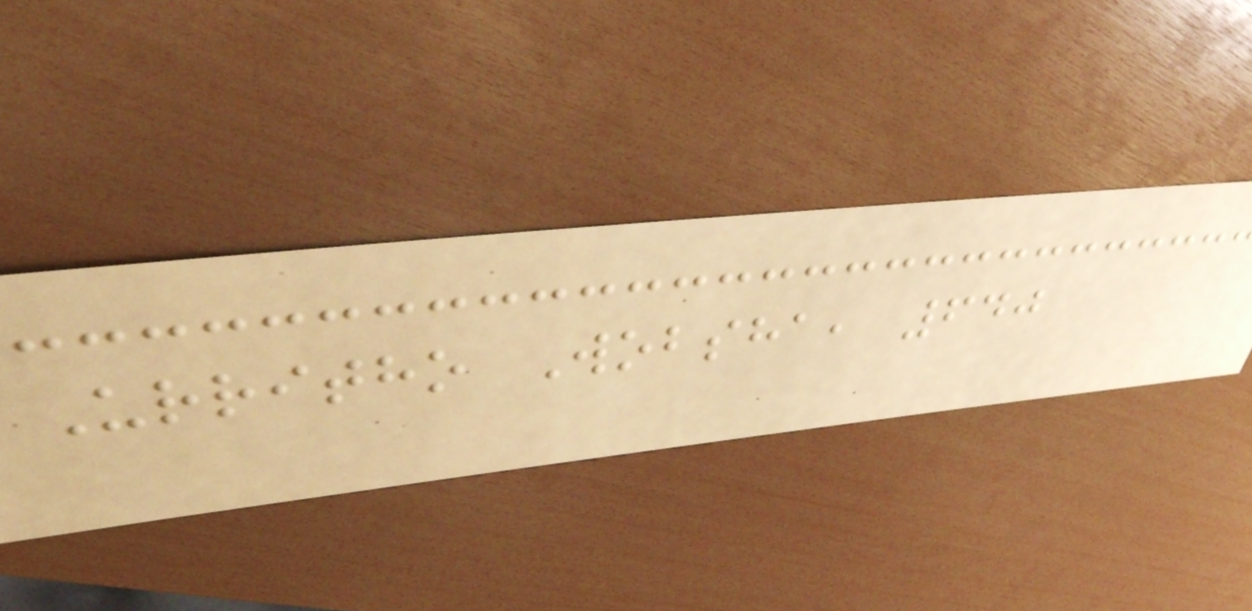Urritho Wobsha, 640
